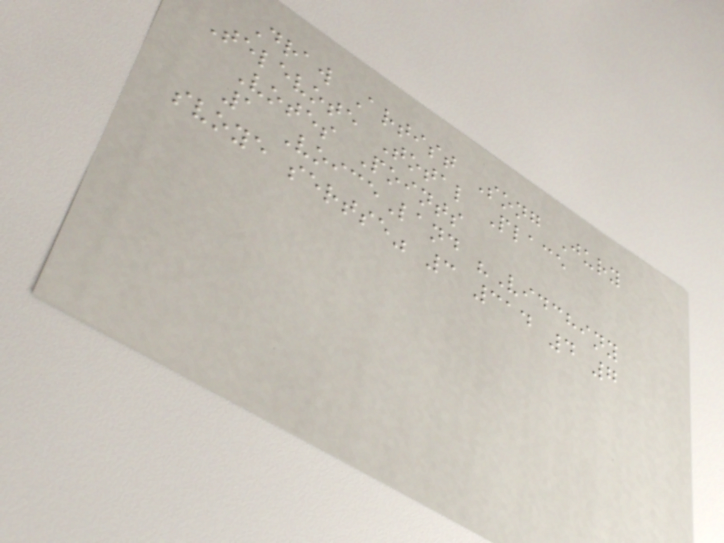Draw Artist Song Jury
Televote Total Place
Votes Points
1 VoiceLand "Vidchiny
svoye sertse" 3 314 4 7
